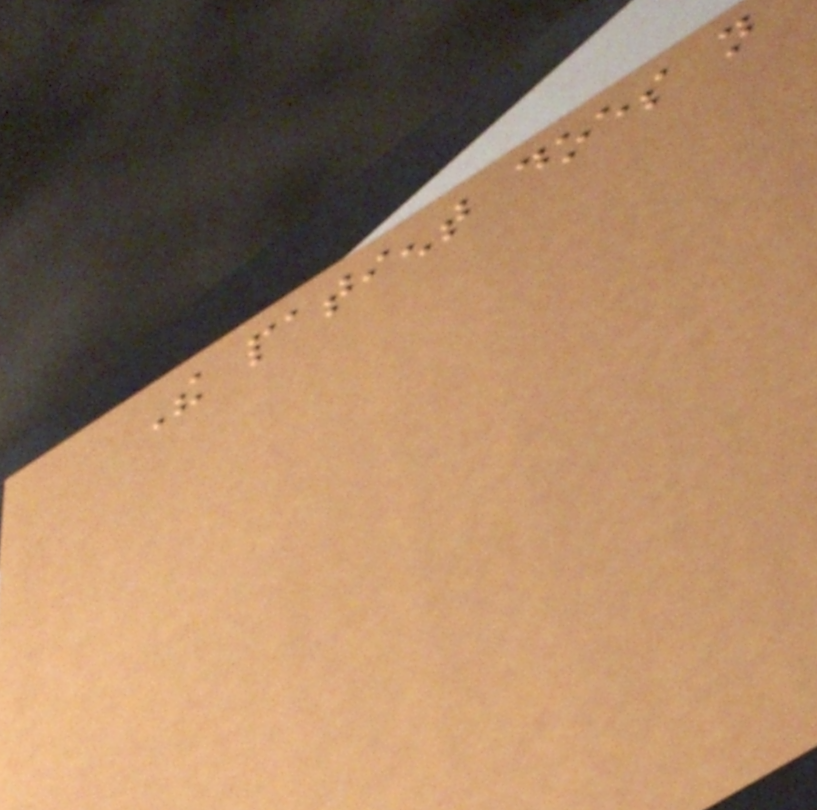The patient does not
